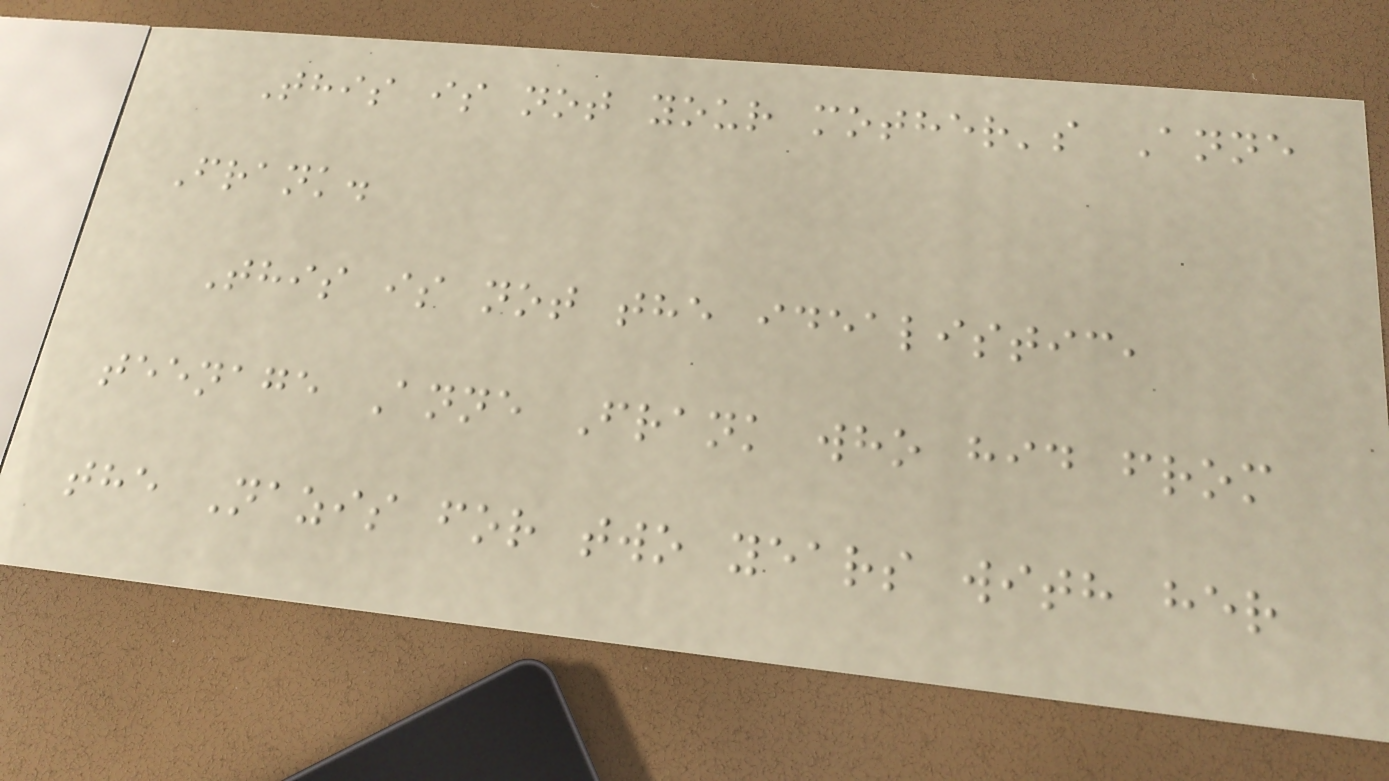This is not your mother's Anne
Frank.
This is not the idealistic,
teenage Anne Frank who hid from
the Nazis for two years with her
